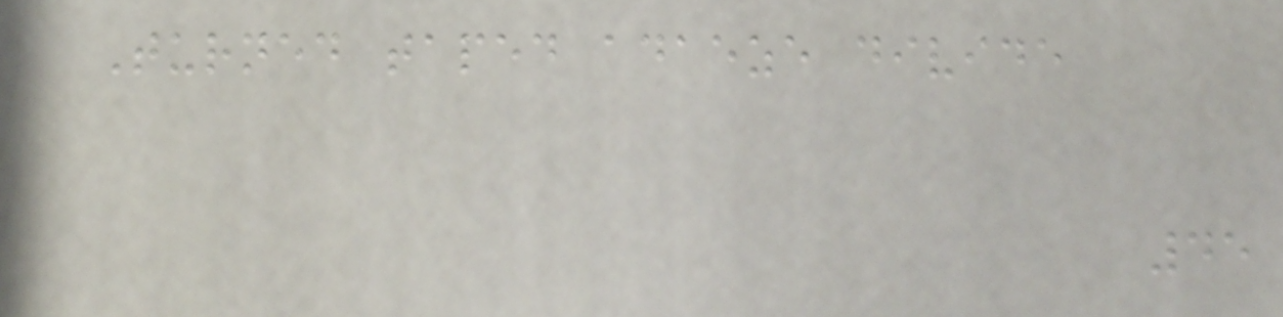Turned taped adaeze divide
45
